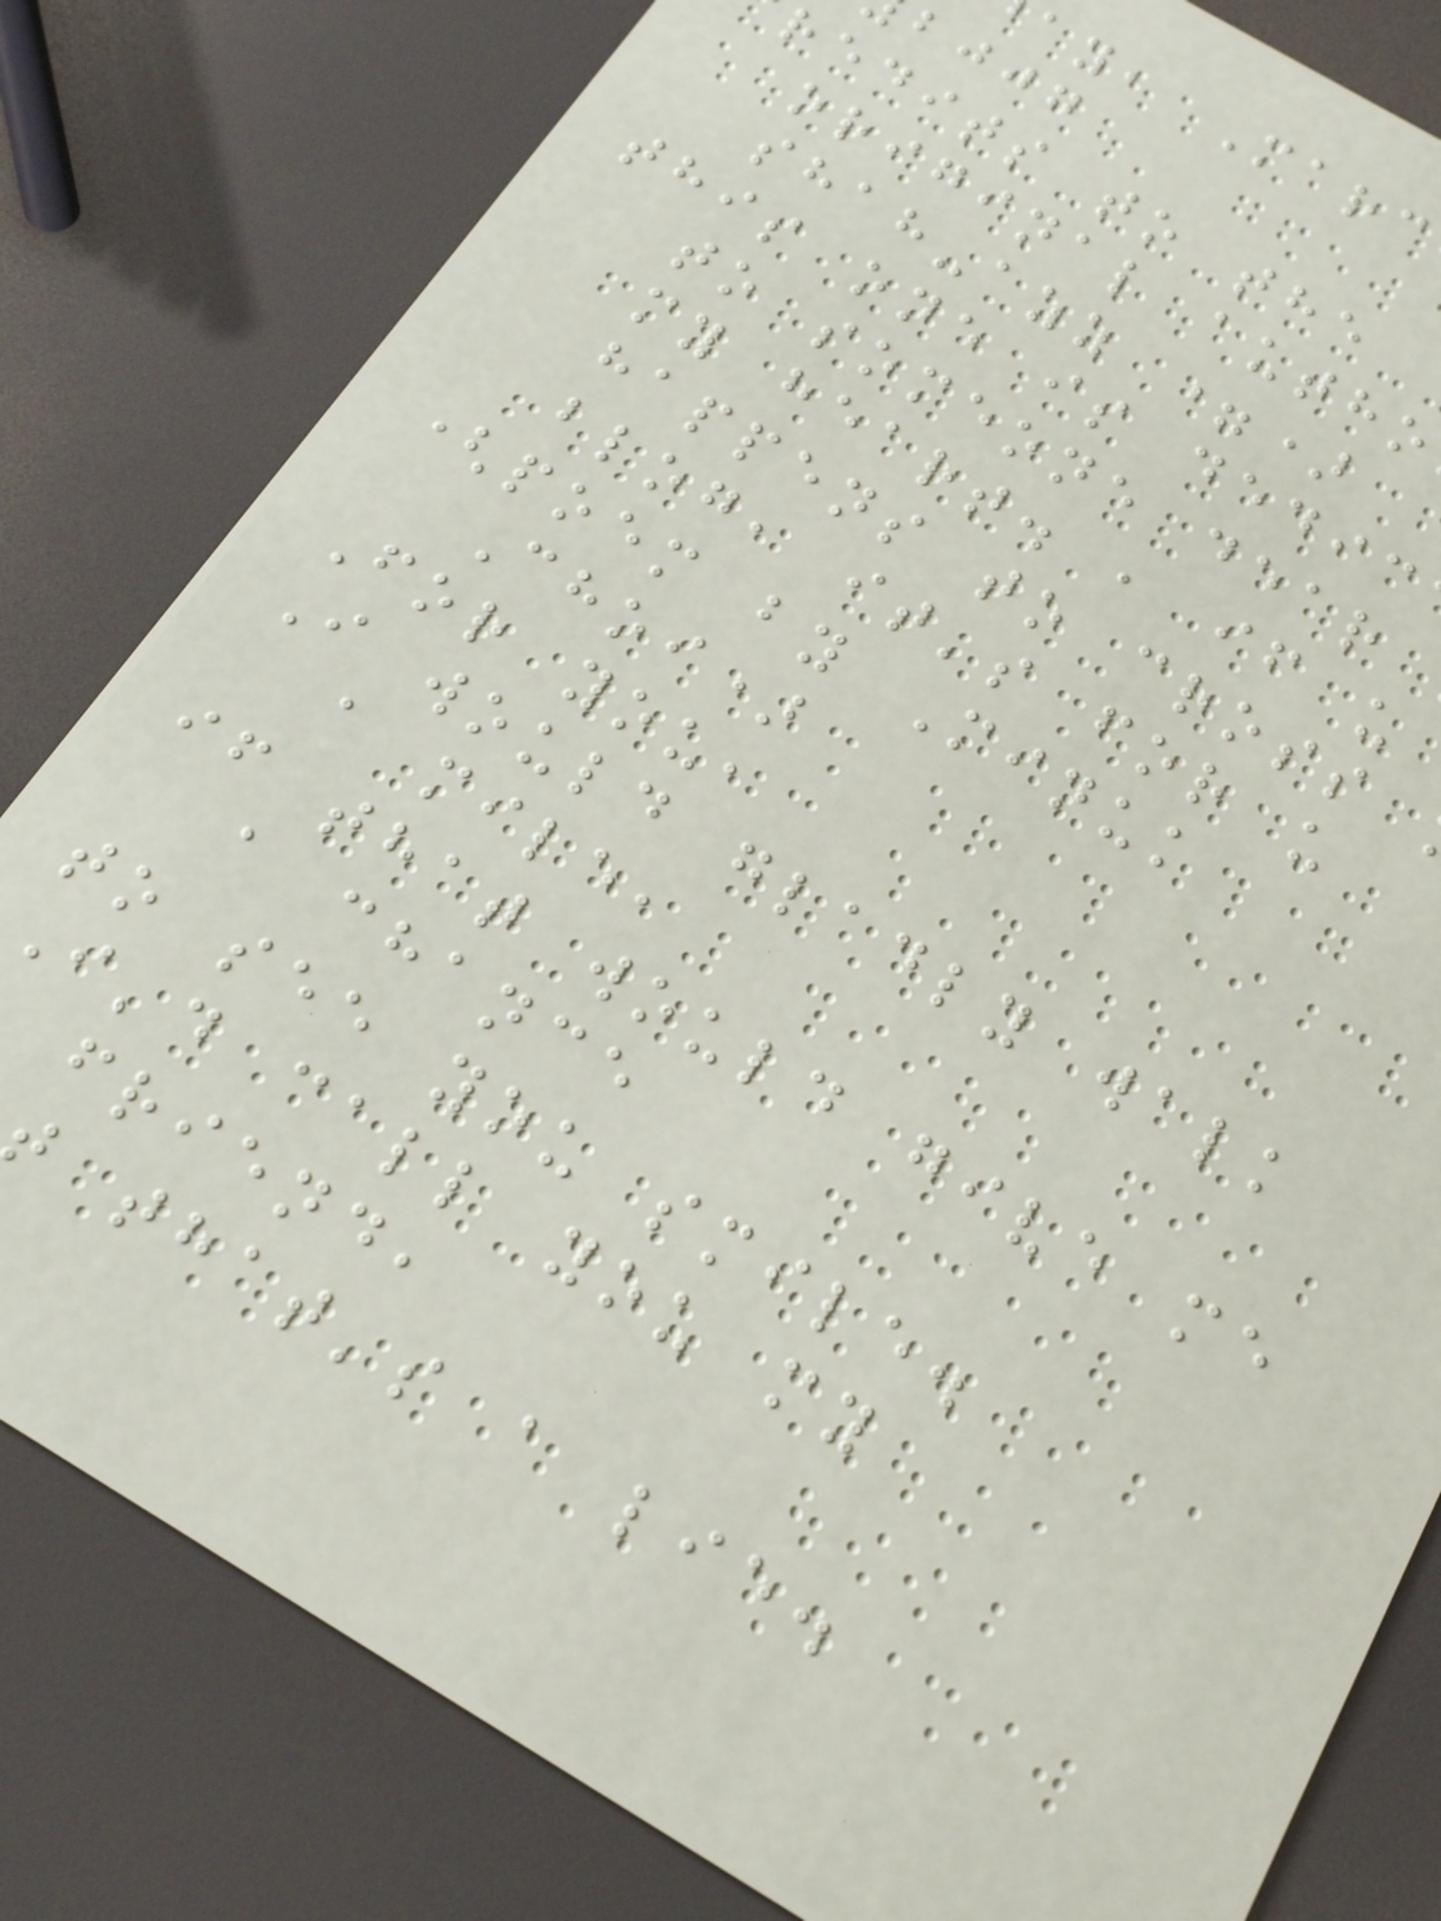ay, Marc
bjjg
redits to the
original autho
shah-azz =)
this one is dedic
to someone dear
my heart. , if u
happens to cross
blog, it's for u
(poem by Minuk
Choi)
For you,
I would gladly walk
a mile,
if that would give me
a chance
to see you smile.
I'd call you my
friend,
that's a lie.
